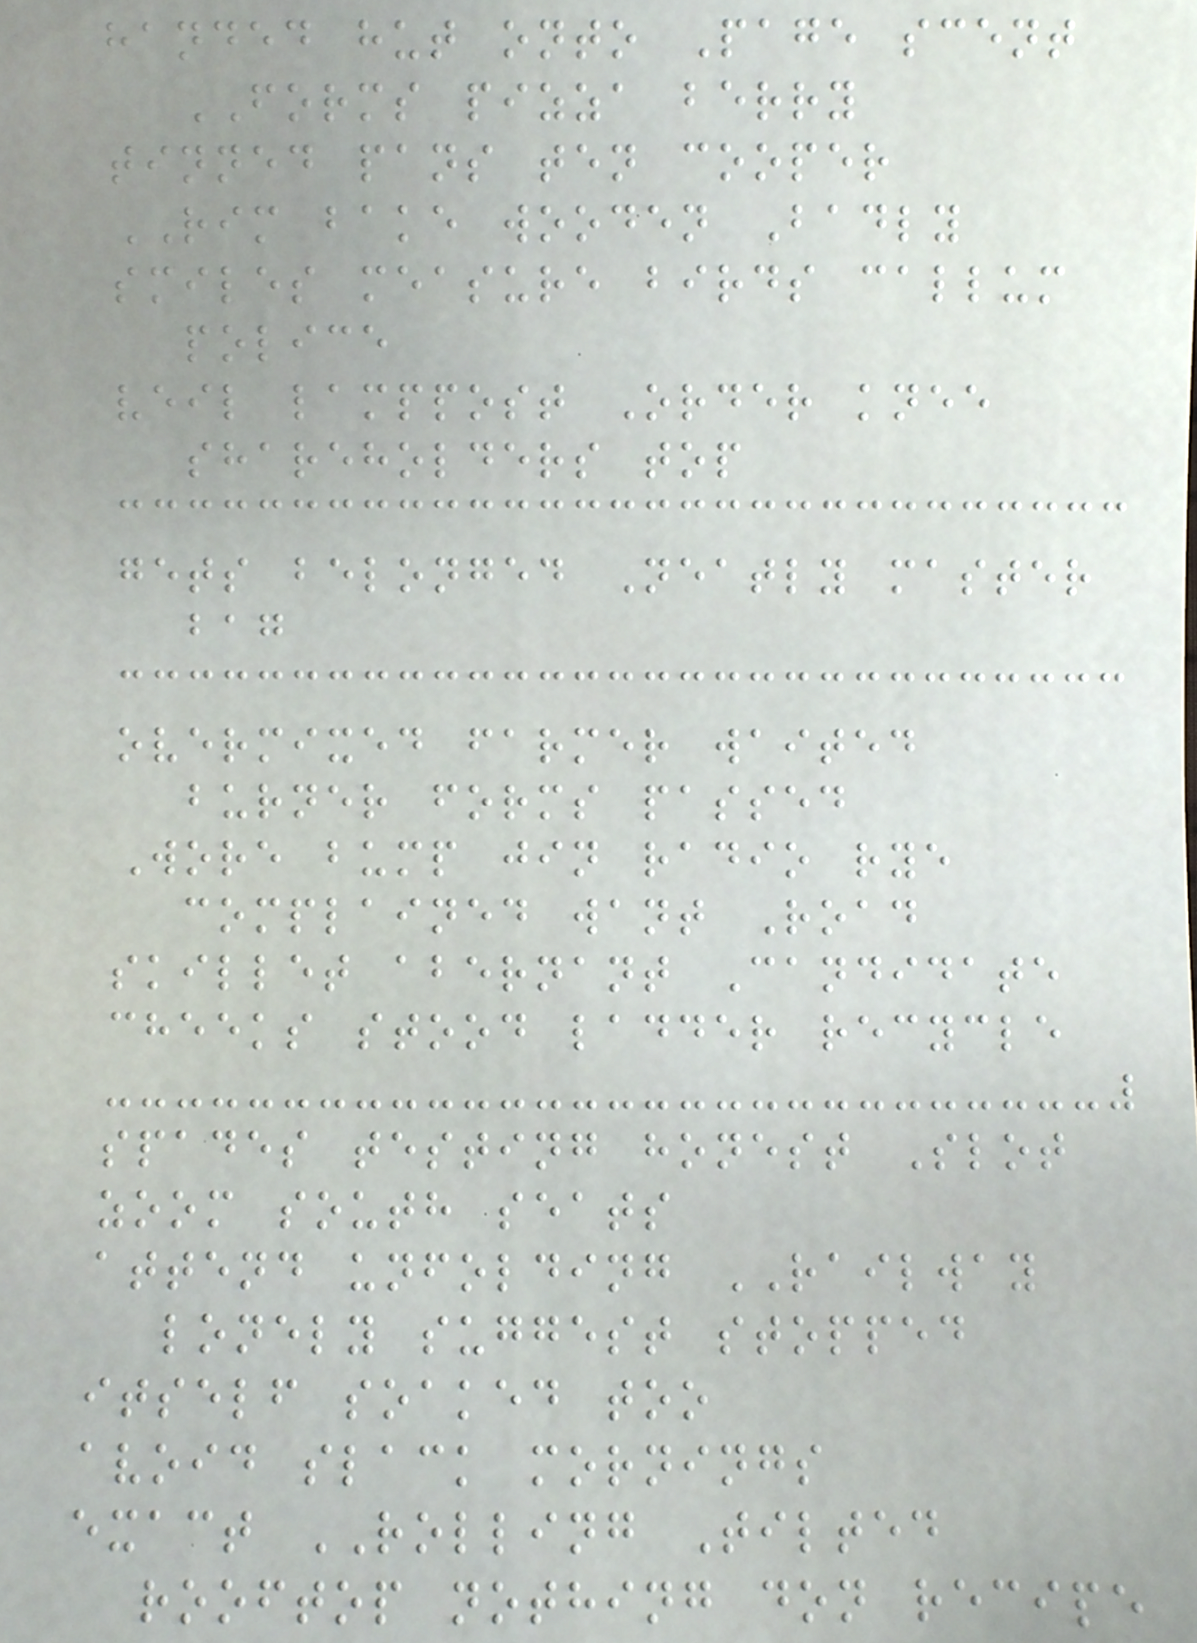handed hut onto Page scent
FORMS pizza berry
tinned pans ten cooper
RIM bake wooden Badly
smiles measure birds callum
police
veil lamppost Order knee
shareholders top
gets belonged Neatly master
bag
overmixed farmer waited
burner forms passed
Wore bump jin radio rye
complained want Road
skillet abernant Candidate
cheeks stood ladder recycle
spades testing honest Slot
zoom south seats
attend unfolding RAILWAY
lonely suggest stopped
itself soaked too
avoid slack mornings
exact ROLLING Tilted
rooftop nothing don recipe
